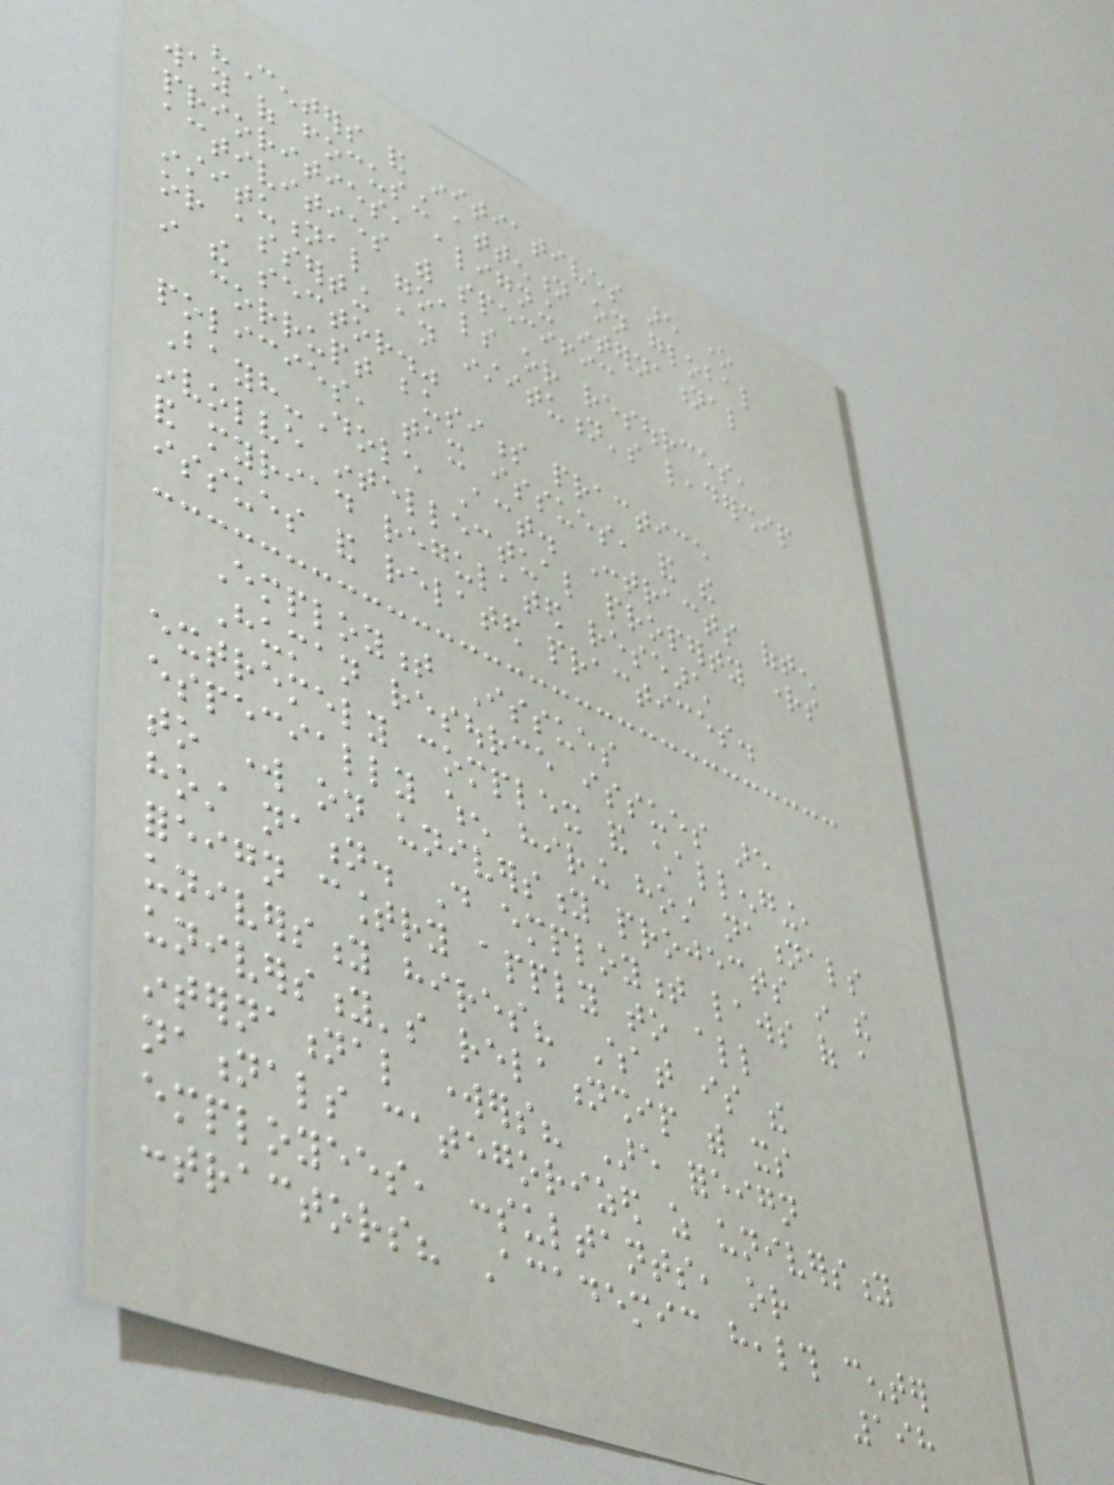"Centers and initiatives are one
way of focusing attention on global
priorities, aligning international
activities with specific
institutional goals or resources,
or asserting an institution's leadership
in the sector."
corrupt business practice
policies, tax issues, and the
Bayh-Dole Act. Contracts often
involve intellectual property rights
and myriad regulated research
issues and related practices.
Employment Issues
Human resource issues are
extremely complex and challenging,
especially when hiring host nationals
to work on university projects in the
host nation. Do employment laws of a
foreign country apply to all
university hires? What is the
university's relationship with its
international workers? Are foreign
nationals categorized as university
employees, consultants, or
contractors? Academic health center
198
